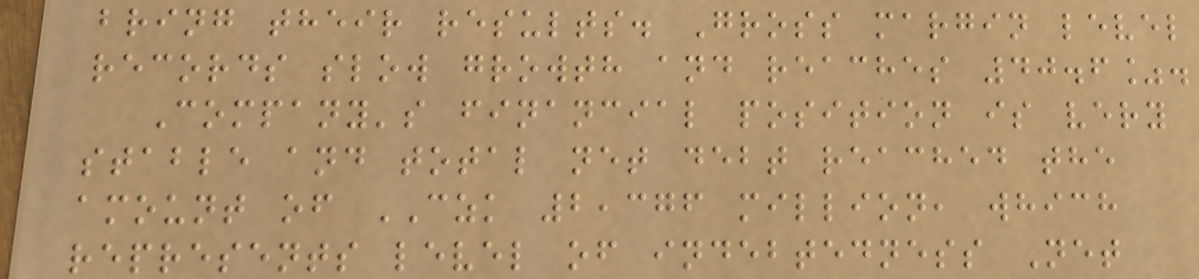bring their results. Gross margin level
records slow growth and reaches 40.6%.
Company's financial position is very
stable and total net debt reached the
amount of CZK 2,376 million, which
represents level of indebtedness Net
